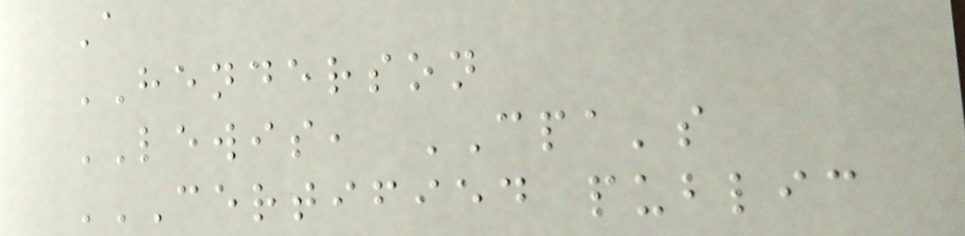A
HENDERSON
LEWIS, CPA's
CERTIFIED PUBLIC
